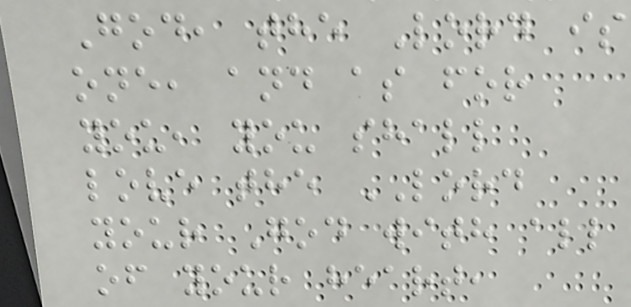God, the Lord is
one, and as for
you, you shall
love the LORD
your God with all
of your heart,
